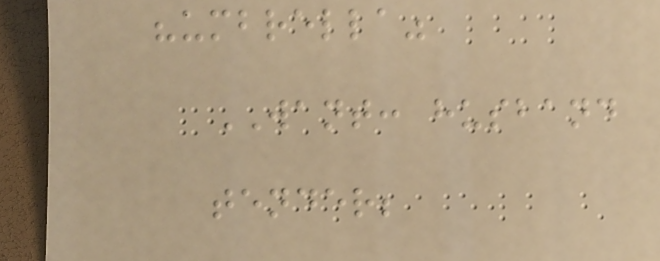"umbrella"
WANT: husband
tender;
